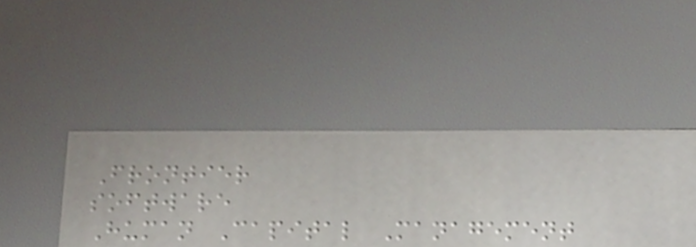Frontier
software
Human Capital Management
